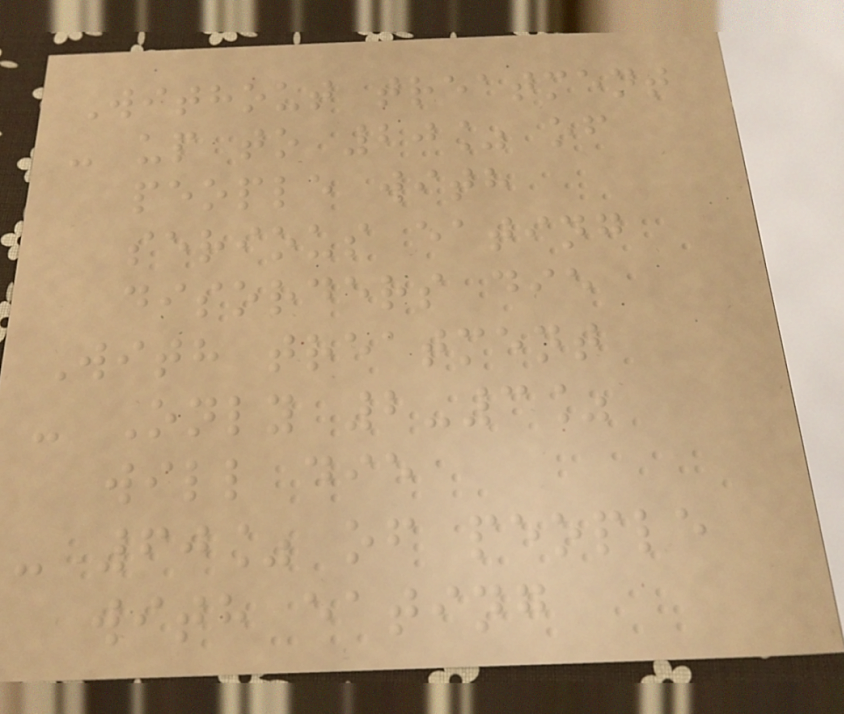Without treatment
- up to 20% of
people with
serious eating
disorders die
With treatment
- Only 2-3%
will die
- 60% of people
with eating
